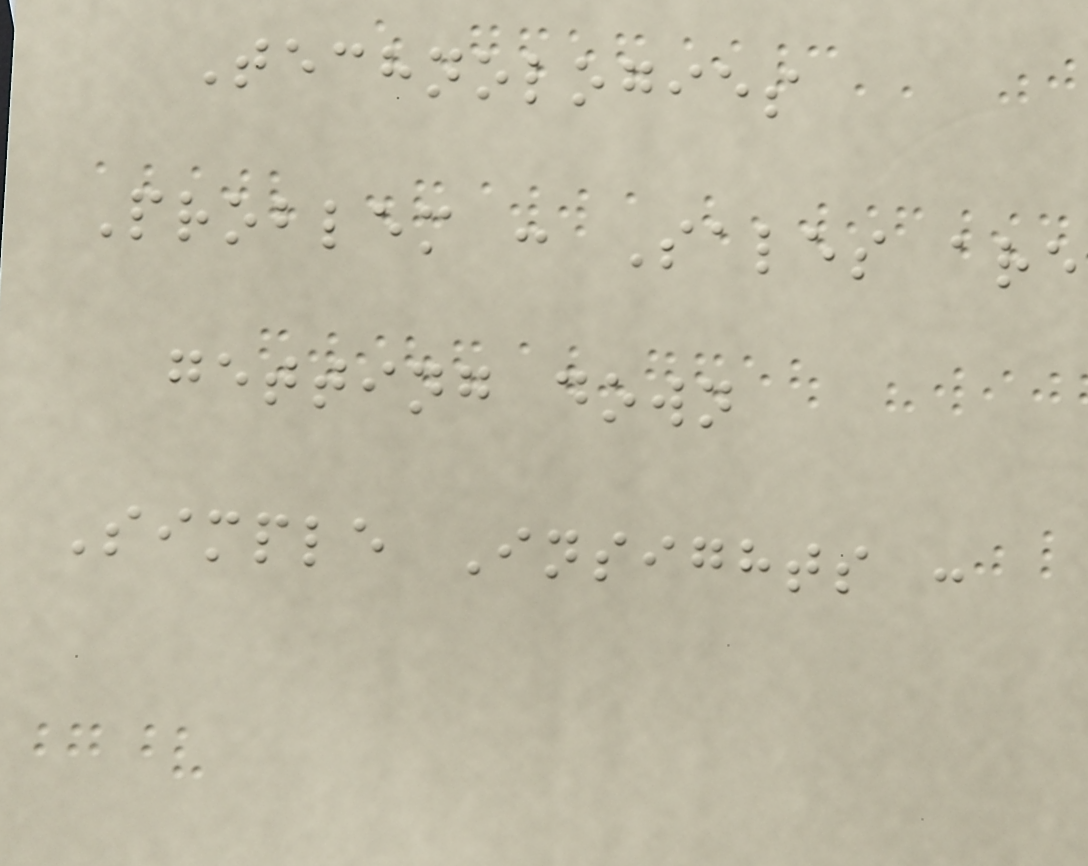Technologies
Problem : Sales are
getting down
Simple Insights :
